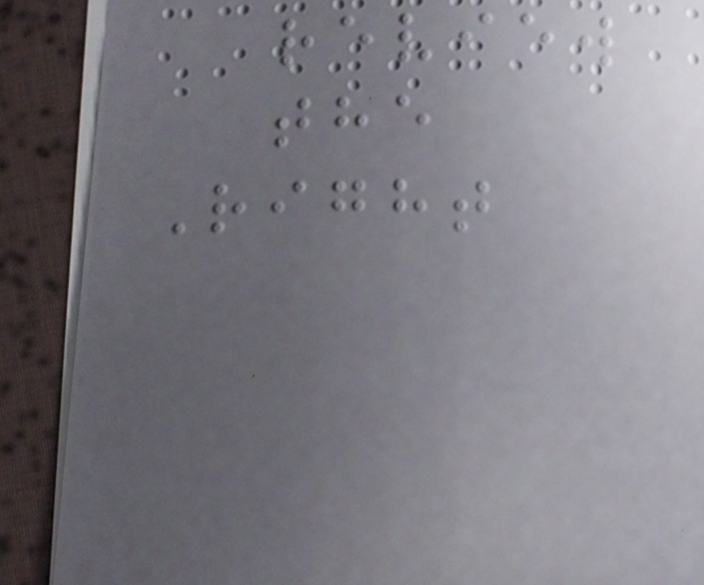review
the
Right
